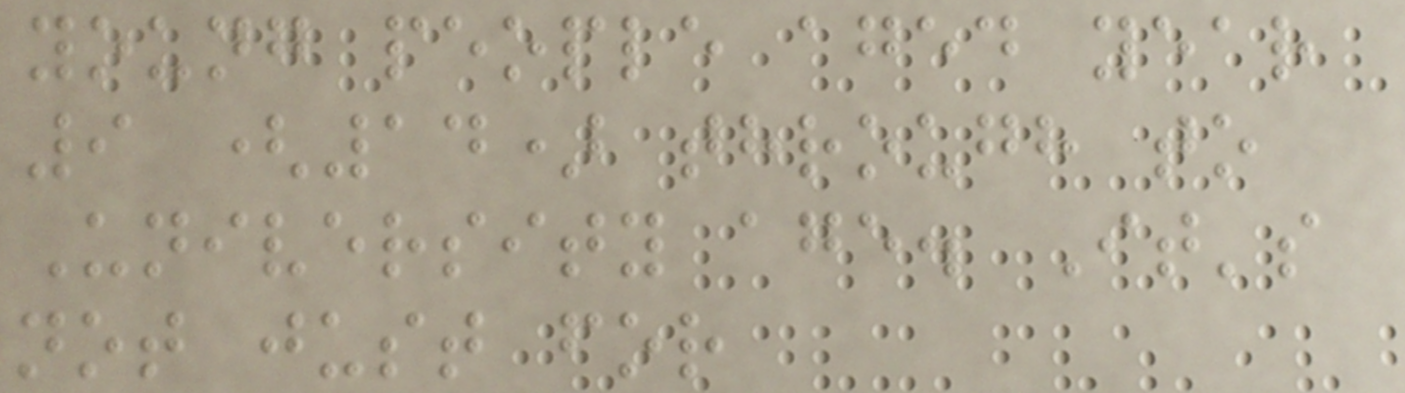young people aged year
9 (14) through to
University age. It's
not just for
